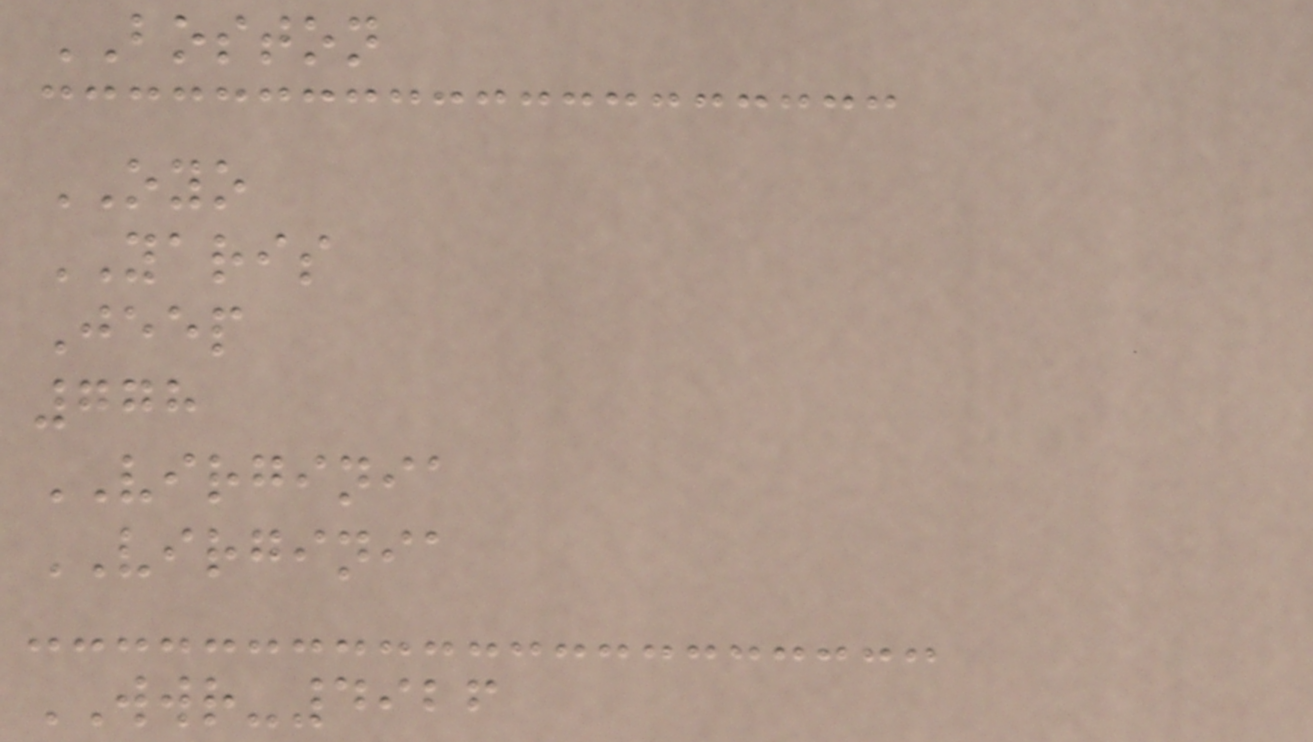BOSTON
OYO
YARIS
Jeep
778
VIRGINIA
VIRGINIA
WWR-4926
